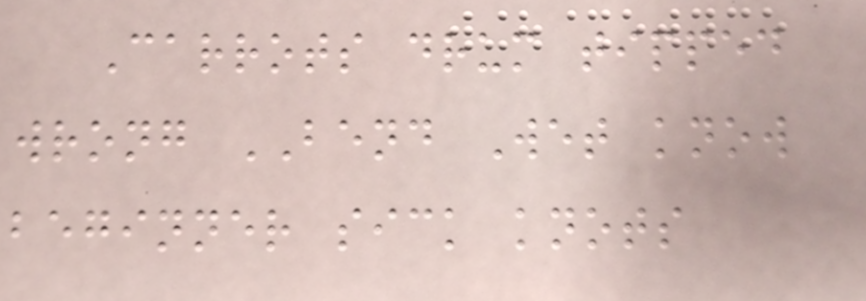Carrots drum tipped
wrong BEND Wet know
beginner sick knots
